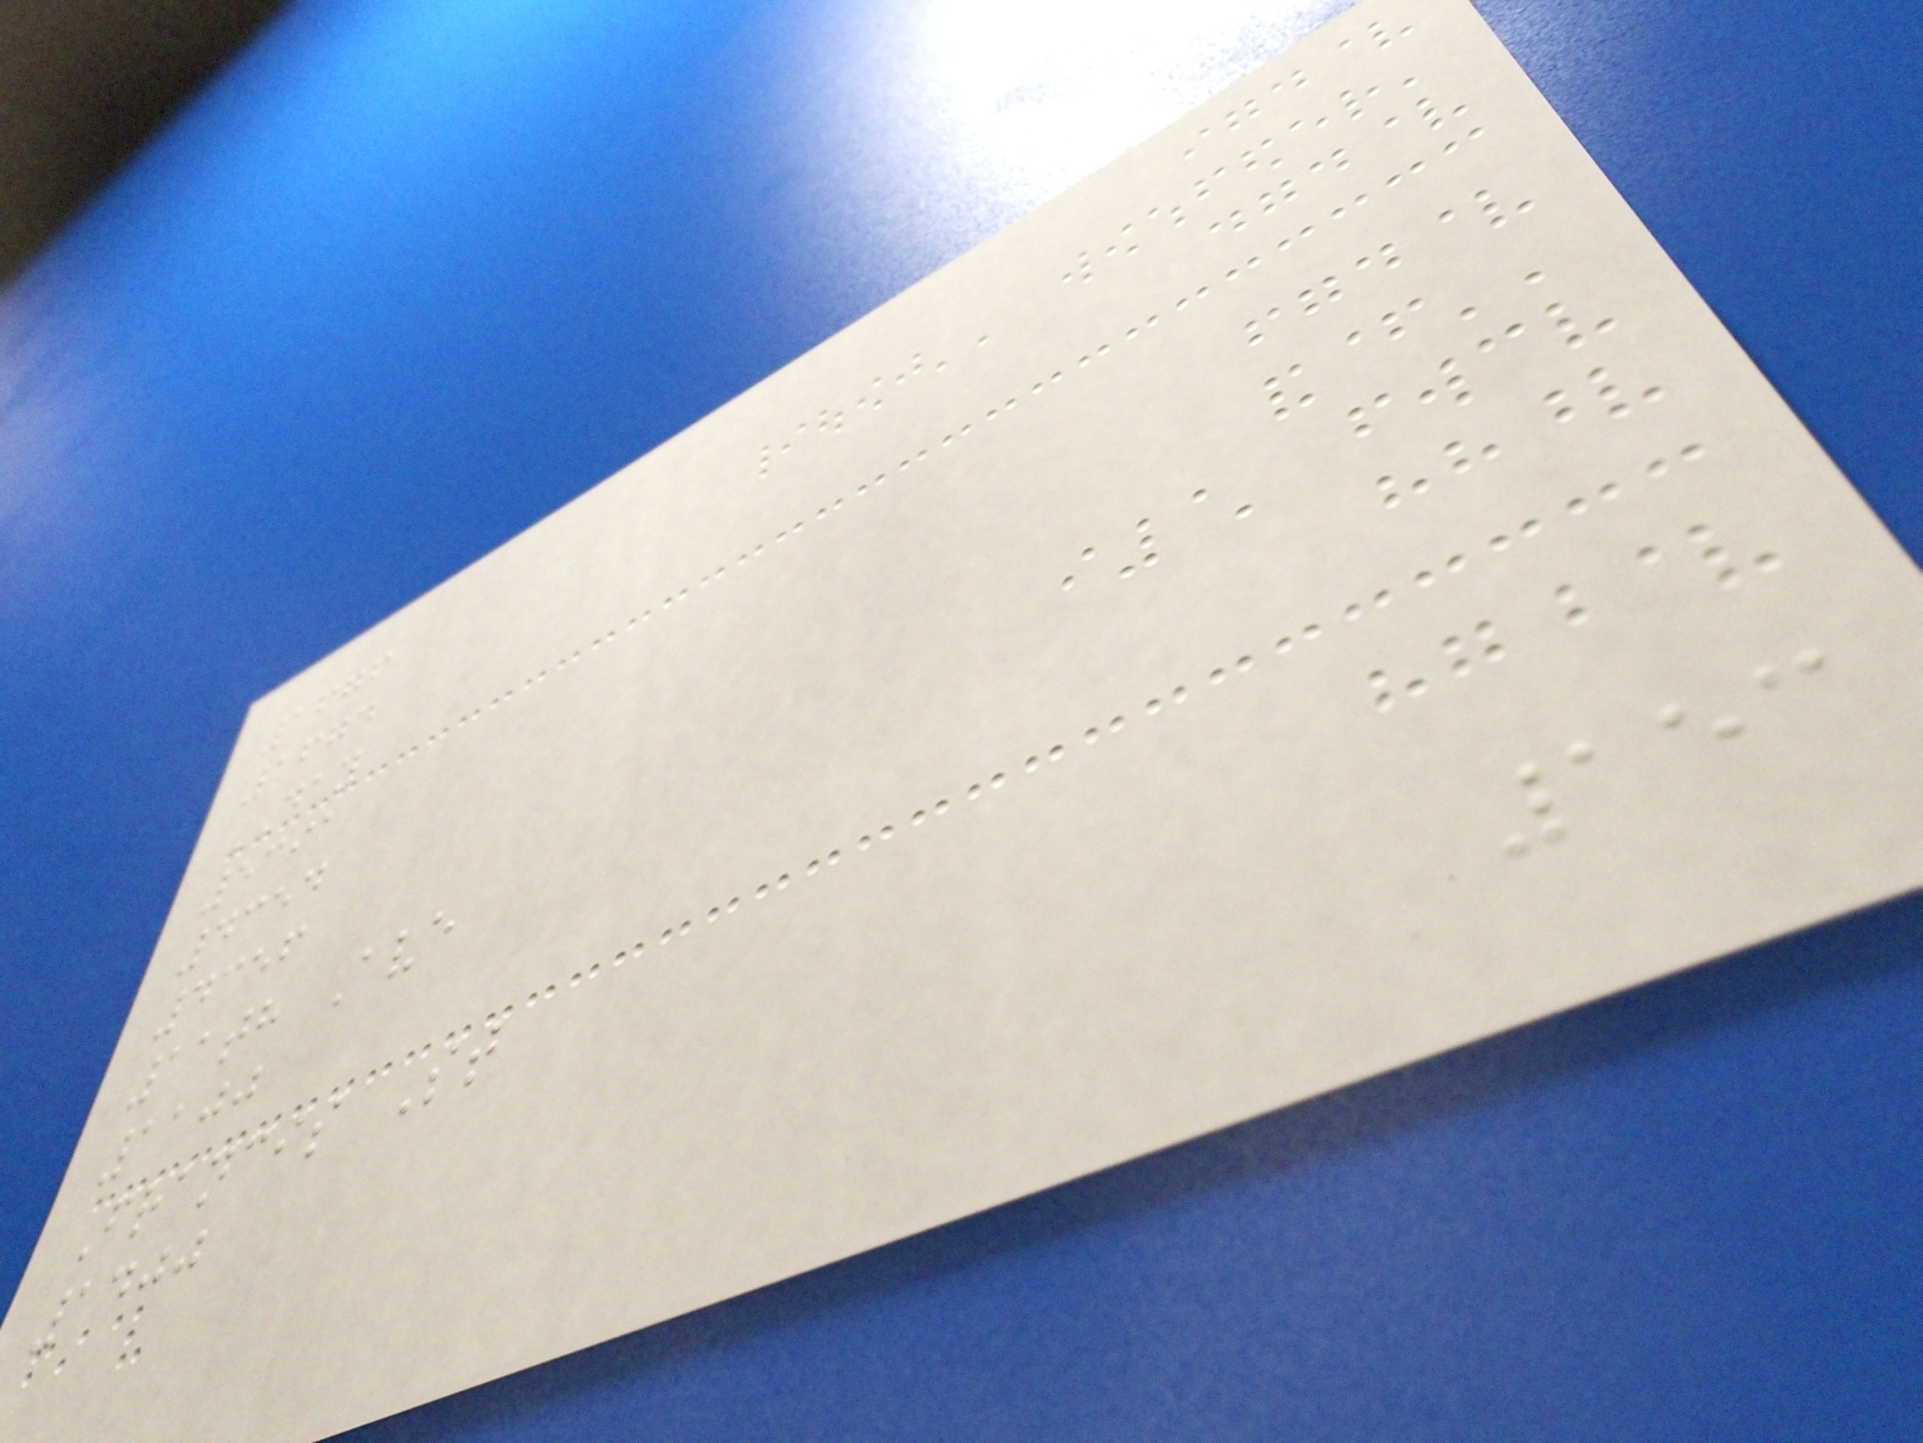1676
1674
DAY
5391
4354
4356
11th Ave
1100
Francis St
1400
153
